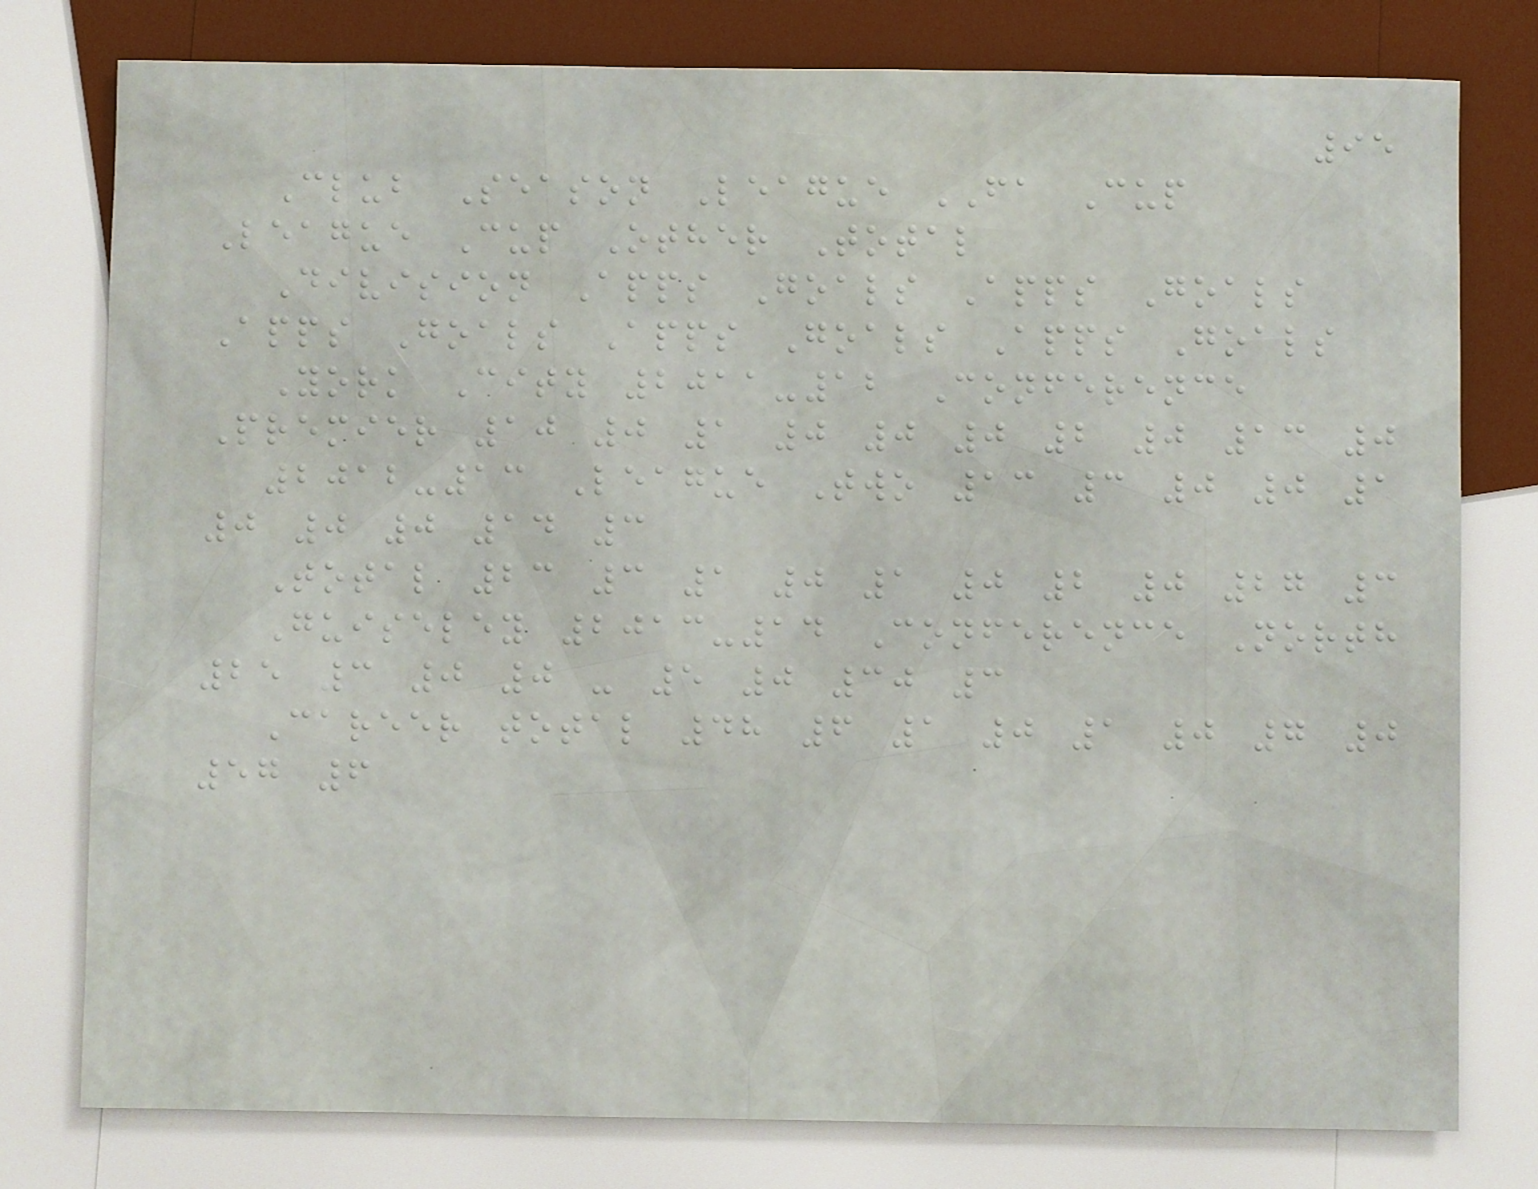95
Club Season League FA Cup
League Cup Other Total
Division Apps Goals Apps Goals
Apps Goals Apps Goals Apps Goals
York City 2011-12 Conference
Premier 10 0 1 0 0 0 2 0 13 0
2012-13 League Two 13 3 0 0 1
0 0 0 14 3
Total 23 3 1 0 1 0 2 0 27 3
Guiseley 2013-14 Conference North
25 3 0 0 - 5 0 30 3
Career total 48 6 1 0 1 0 7 0
57 6
